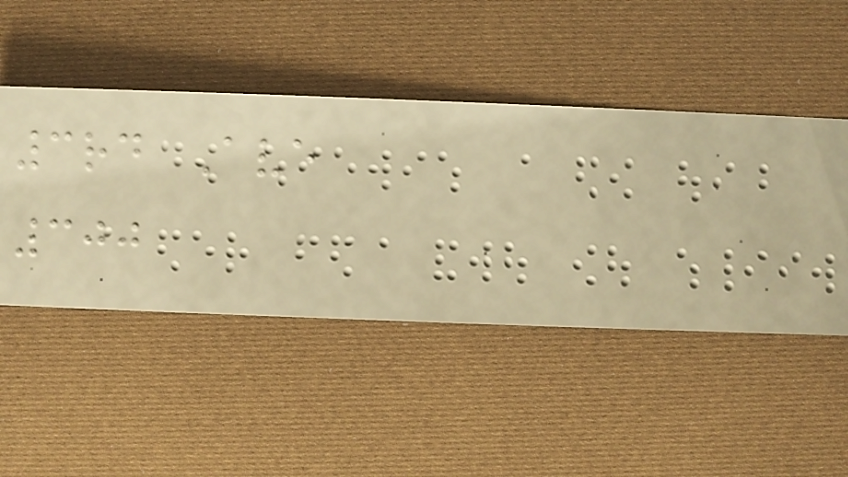3rd Ave
300
